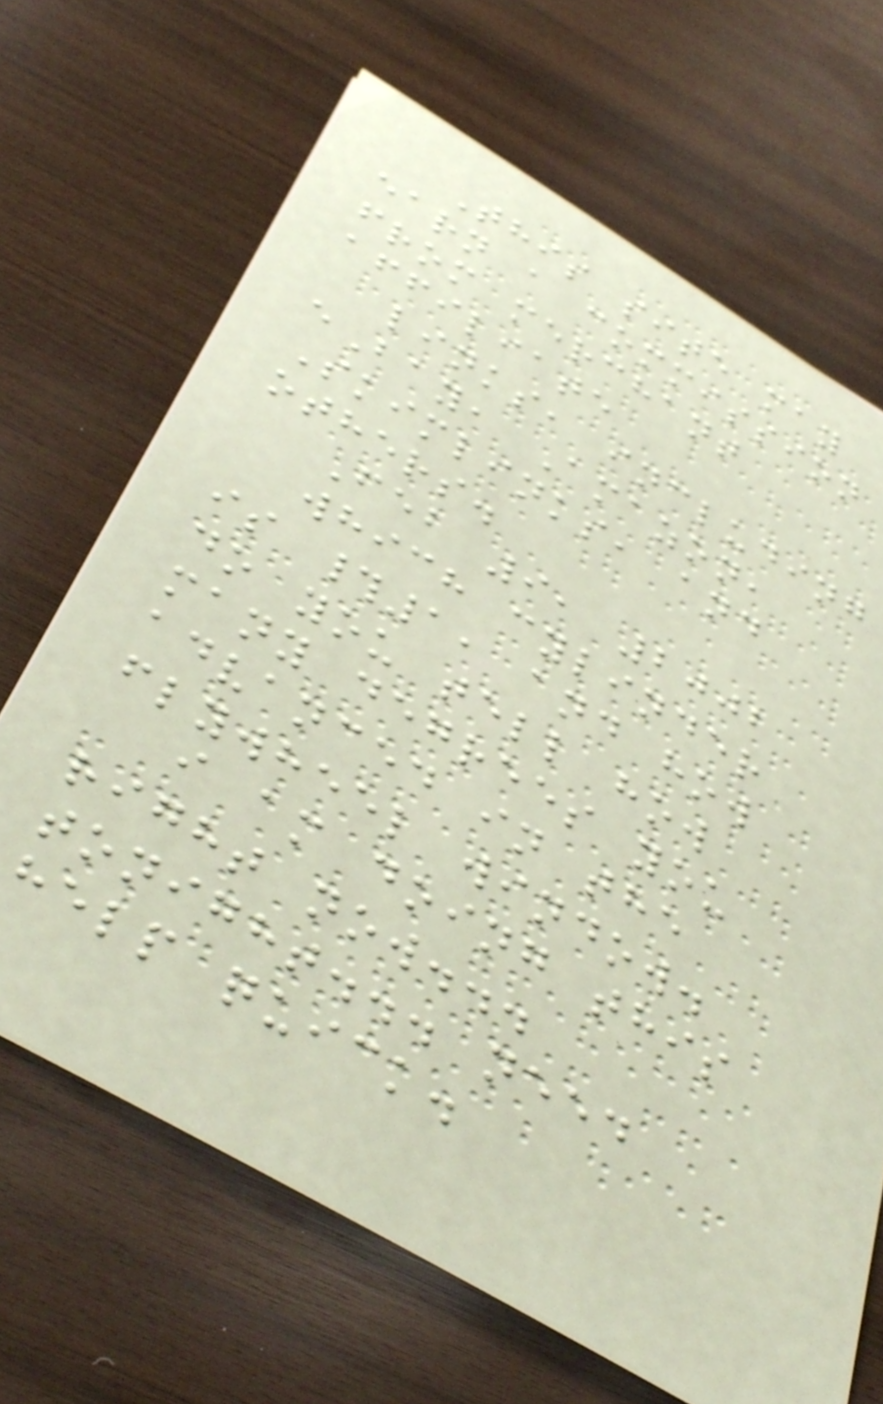This site may
earn a commission
from merchant
affiliate
links, including
eBay, Amazon,
Skimlinks, and
others.
Feb 9, 2002
which cylinder
is #1, and how
do you tell how
many degrees you
advanced in the
flywheel window.
i am doing this
right now...
tonight... need
help quick.
